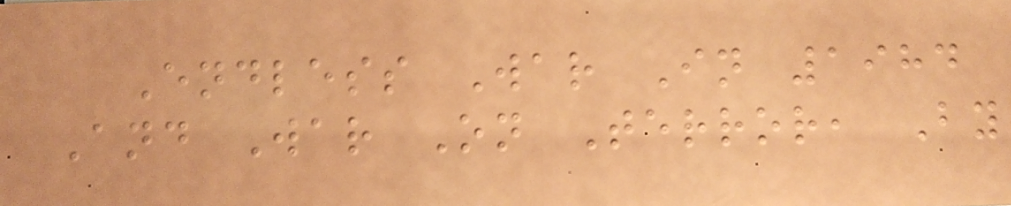Endless War In 1984
And War On Terror, By
